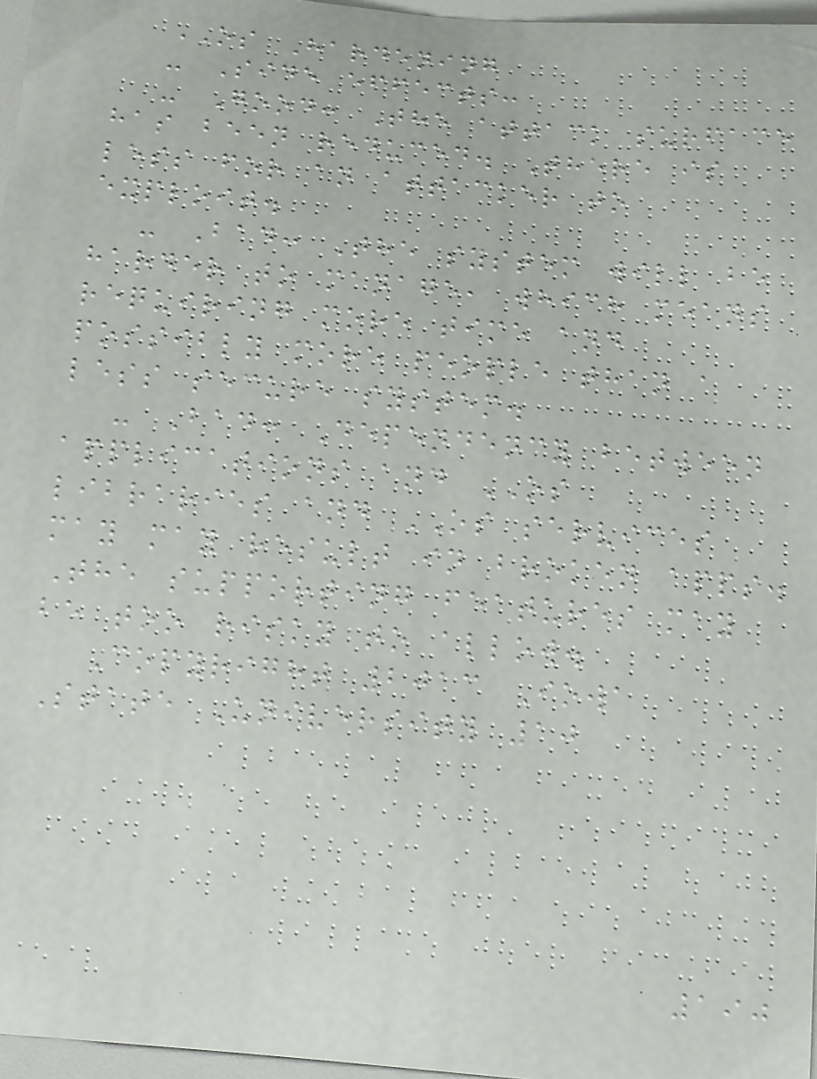OS Hardening
- Side effects:
- Good: The attack surface
has been reduced. There is
less for an attacker to
exploit.
- Bad: The system will be
harder to manage, which means
requiring more time and
possibly more people than a
less secure system.
- Bad: Dependency between
applications and OS
libraries and OS services
may may result in broken apps.
The supporting features may
be too risky to allow.
Copyright 2013 Iowa
State University 10
190
